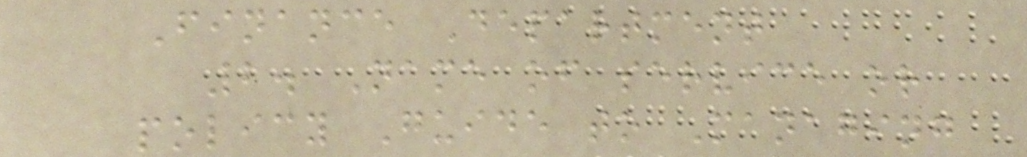Finance Department
2. Name of service or
policy Guide to Managing
